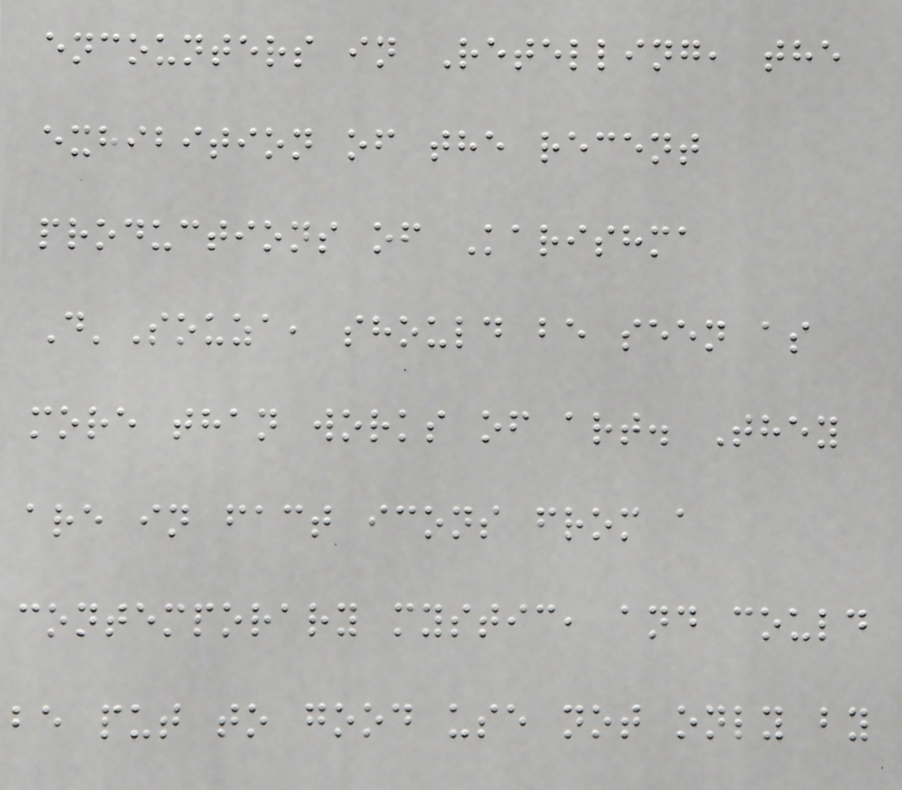encounters in Retelling, the
exhibition of the recent
productions of Karishma
D'Souza, should be seen as
more than works of art. They
are in fact icons from a
contemporary mystic, and could
be put to good use not only by
